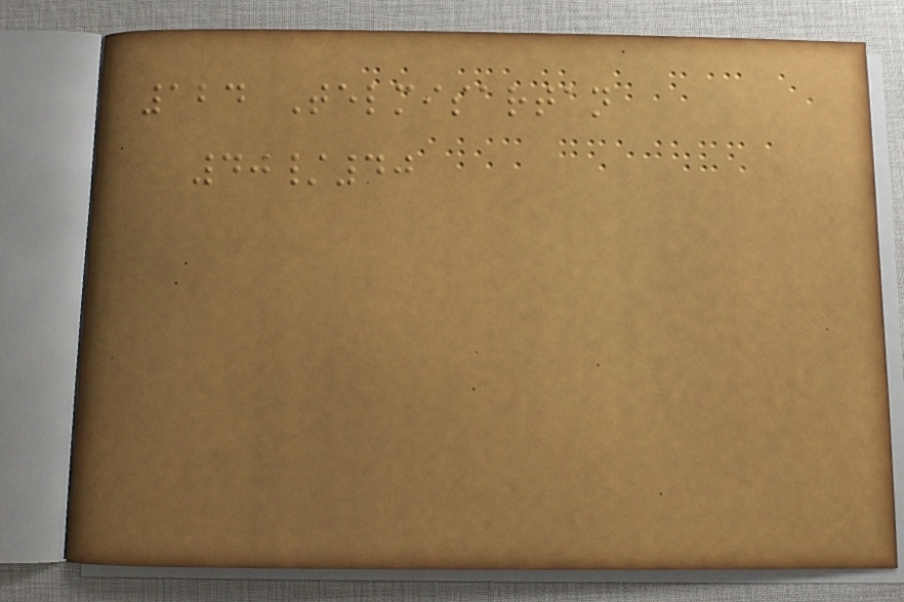124 Telmisartan
40/40
